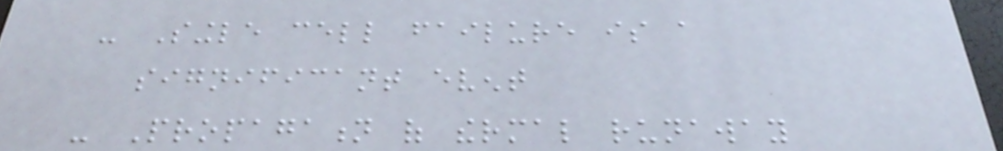- Single cell failure is a
significant event
- Propagation of thermal runaway
